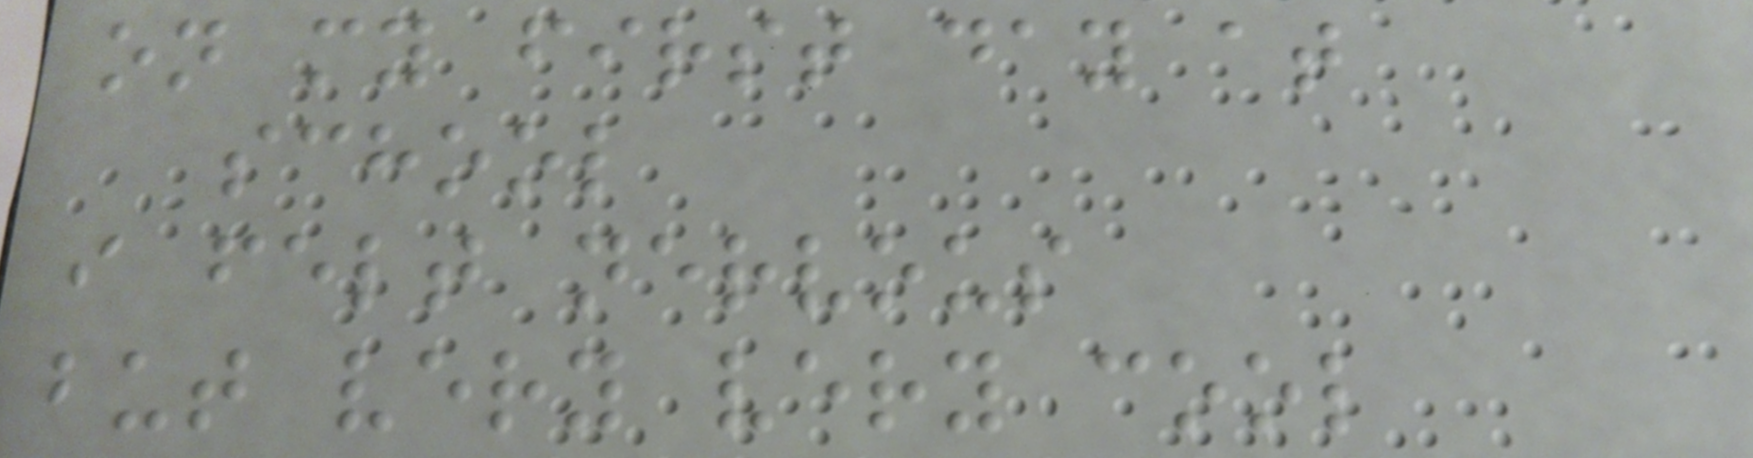on my first day at
school
i felt nervous
but very very cool
